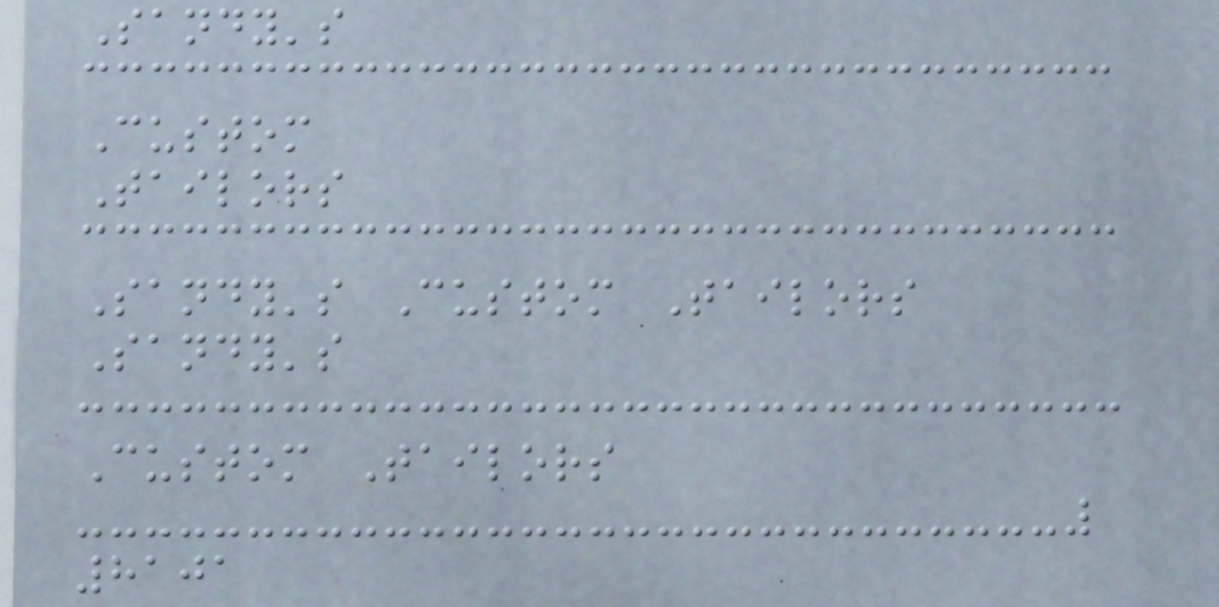Sandy's
Custom
Tailors
Sandy's Custom Tailors
Sandy's
Custom Tailors
8101
